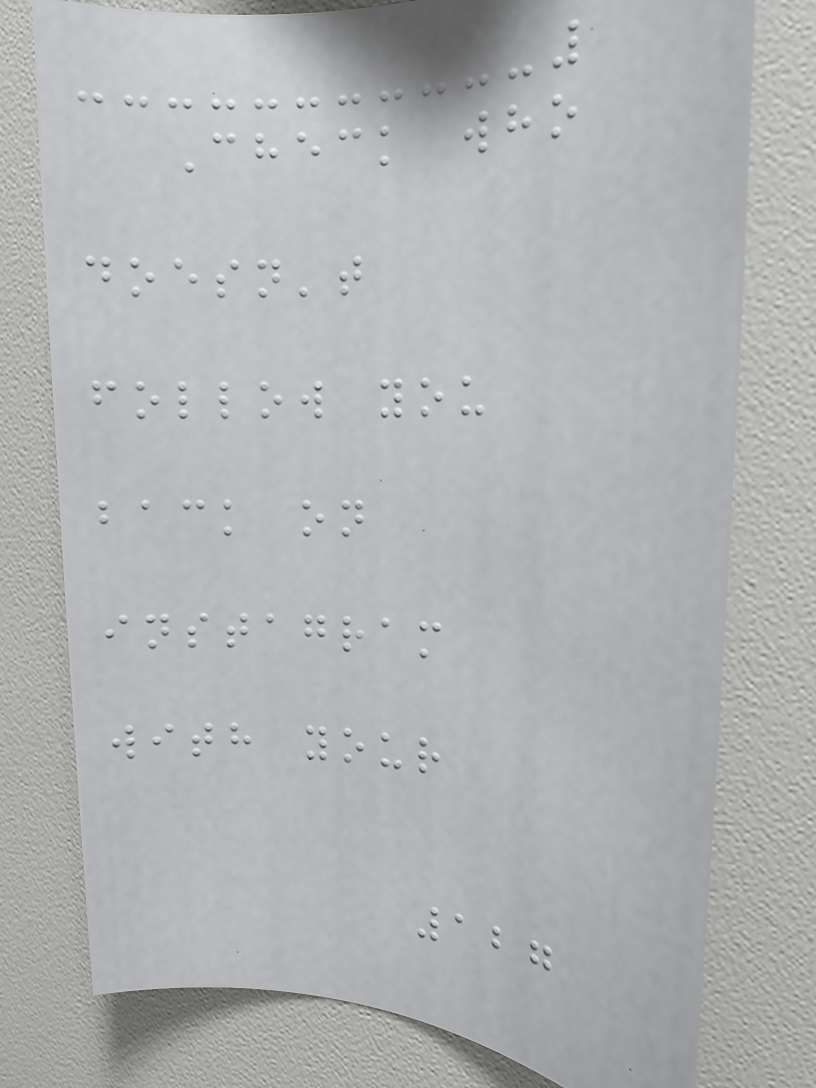Check who
doesn't
follow you
back on
instagram
with your
127
